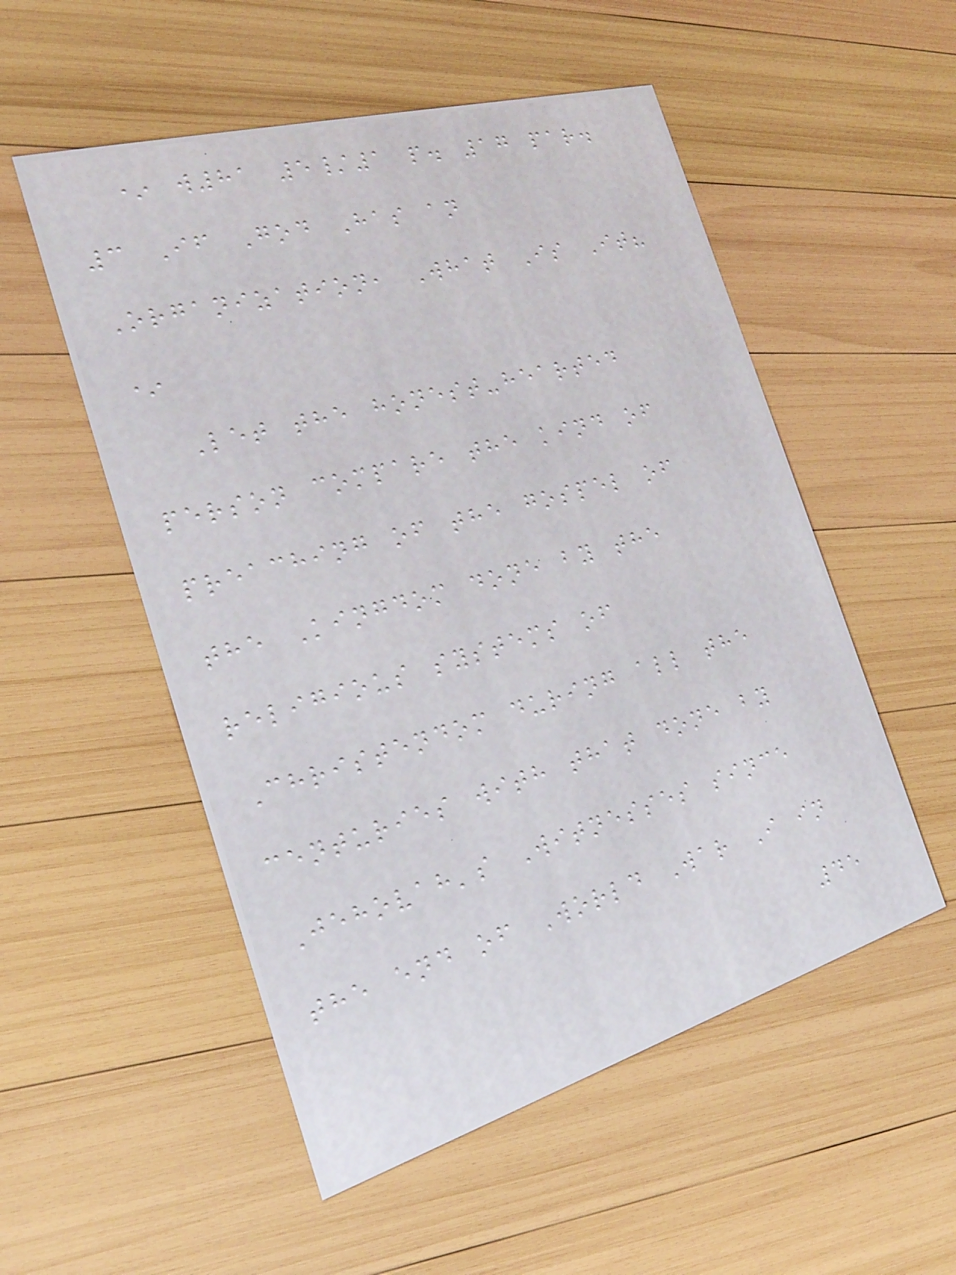* w81 5/1 p. 17 par.
3 If God Has an
Organization, What Is It?
*
Let the honest-hearted
person compare the kind of
preaching of the gospel of
the Kingdom done by the
religious systems of
Christendom during all the
centuries with that done by
Jehovah's Witnesses since
the end of World War I in
45
